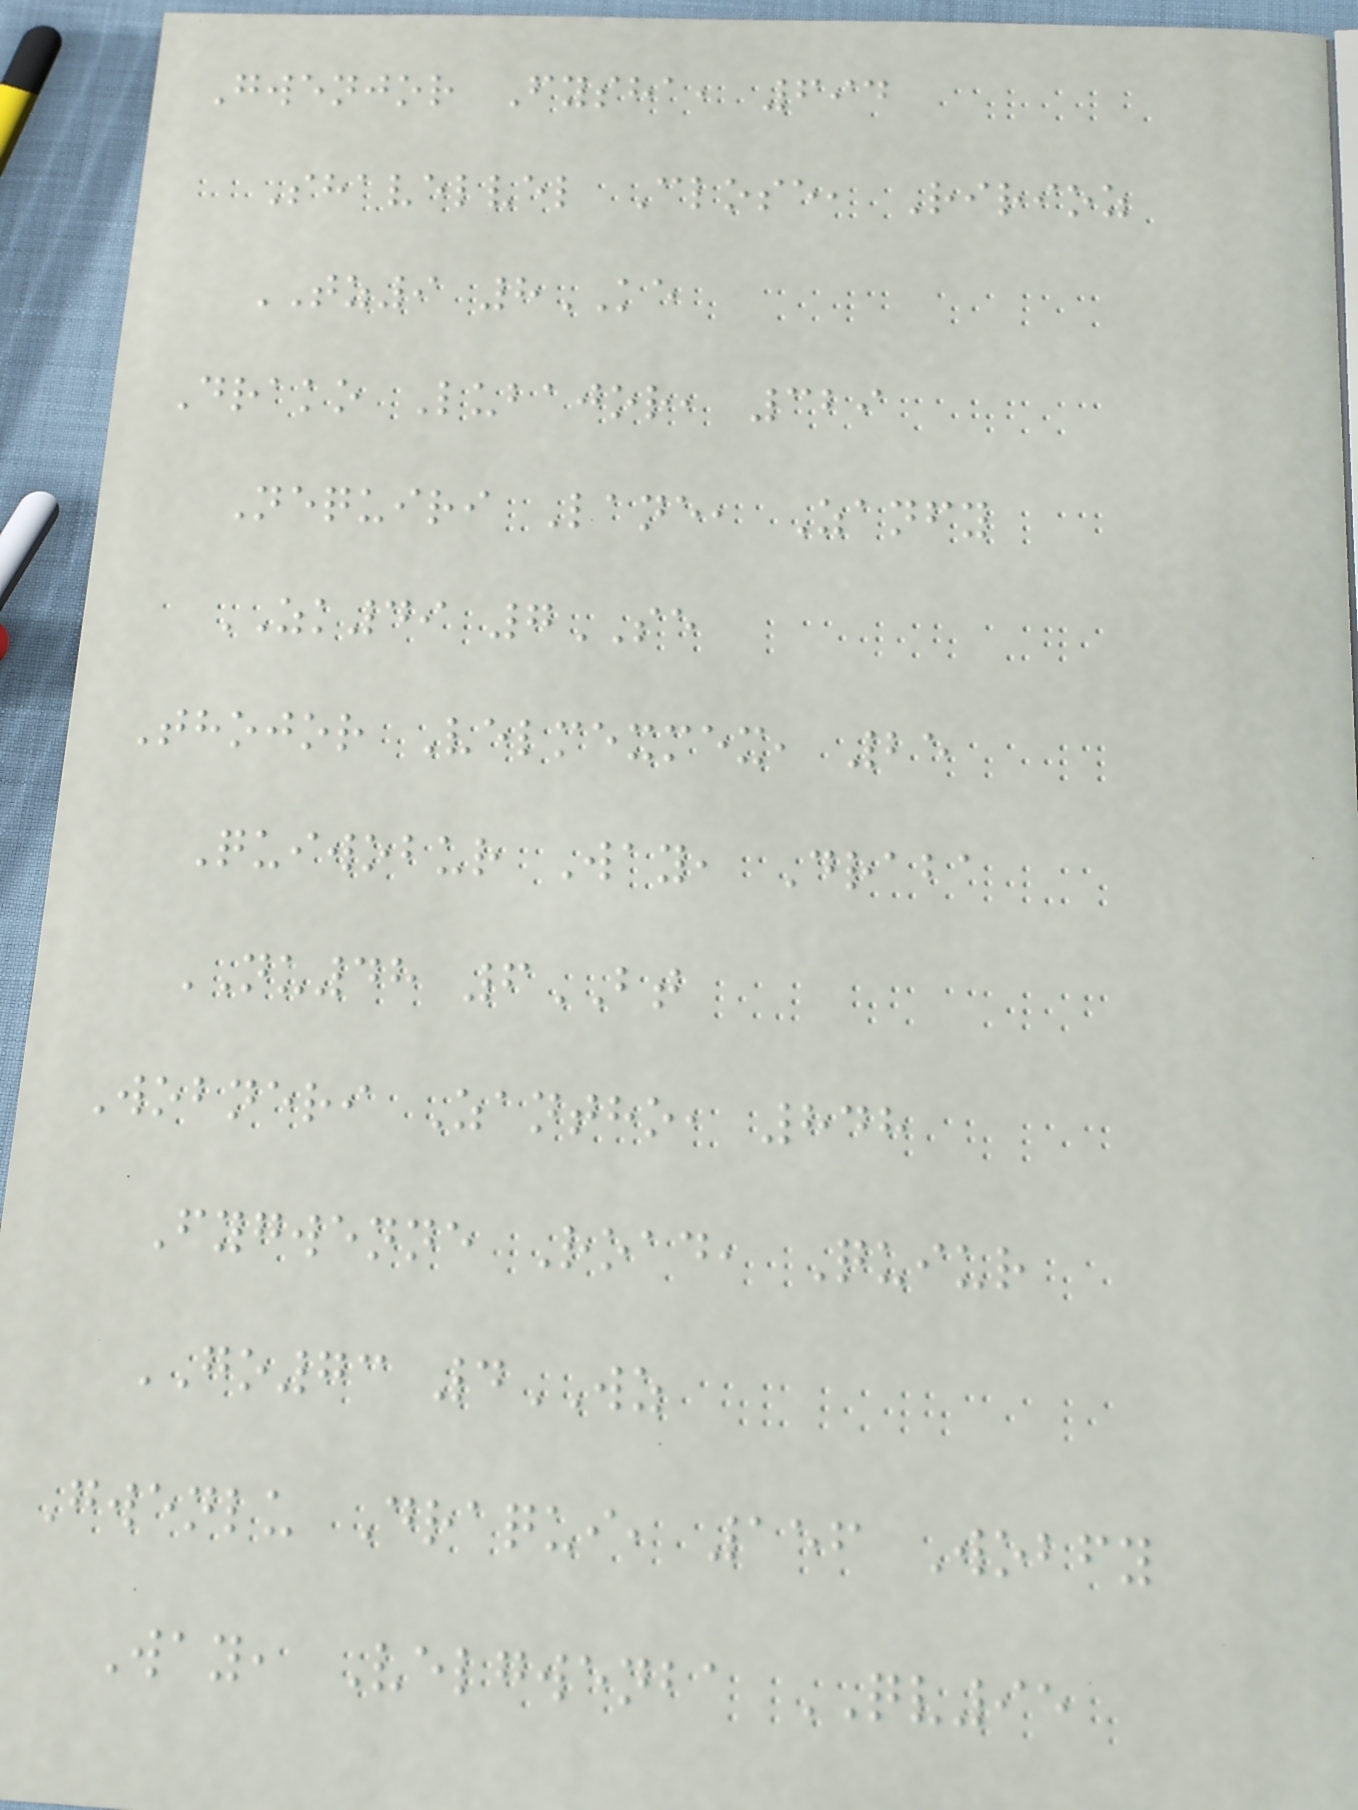Gwenjor Fysha, 694
Shavelvel Close, Ririoz
TZ9 8KE
Drako Lubajor, 329
Nequiri Lane, Zanfy
ZK49 7SE
Thojor Velmexmex, 25
Quiwobur Way, Draba
NU48 6BT
Wobneri Zantho, 848
Fygwenne Road, Quiur
GO73 4WZ
Gwenlu Draqui, 156 Wobfy
Way, Velgwenba QV95
